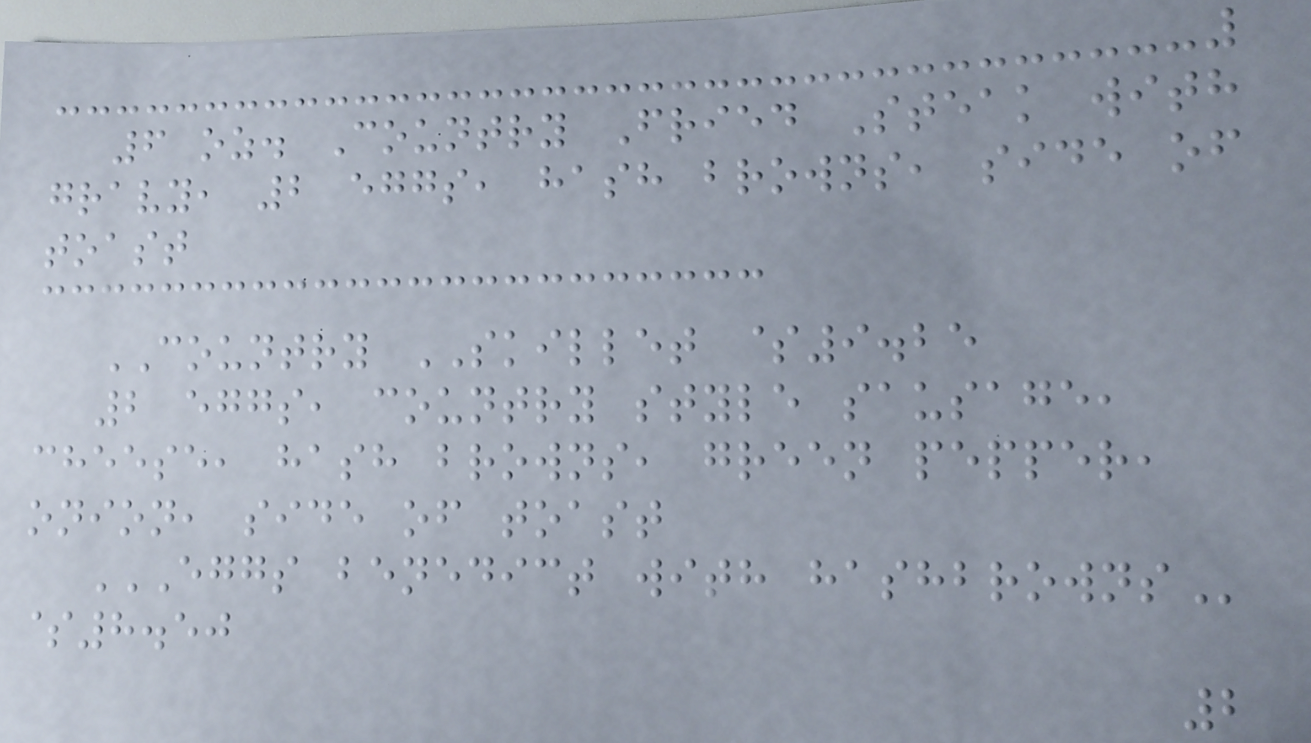6 oz. Country Fried Steak with
gravy, 2 eggs, hash browns, side of
toast
COUNTRY SKILLET $9.25
2 eggs, country style sausage,
cheese, hash browns, green pepper,
onion, side of toast
EGGS BENEDICT WITH HASHBROWNS
$8.50
2
